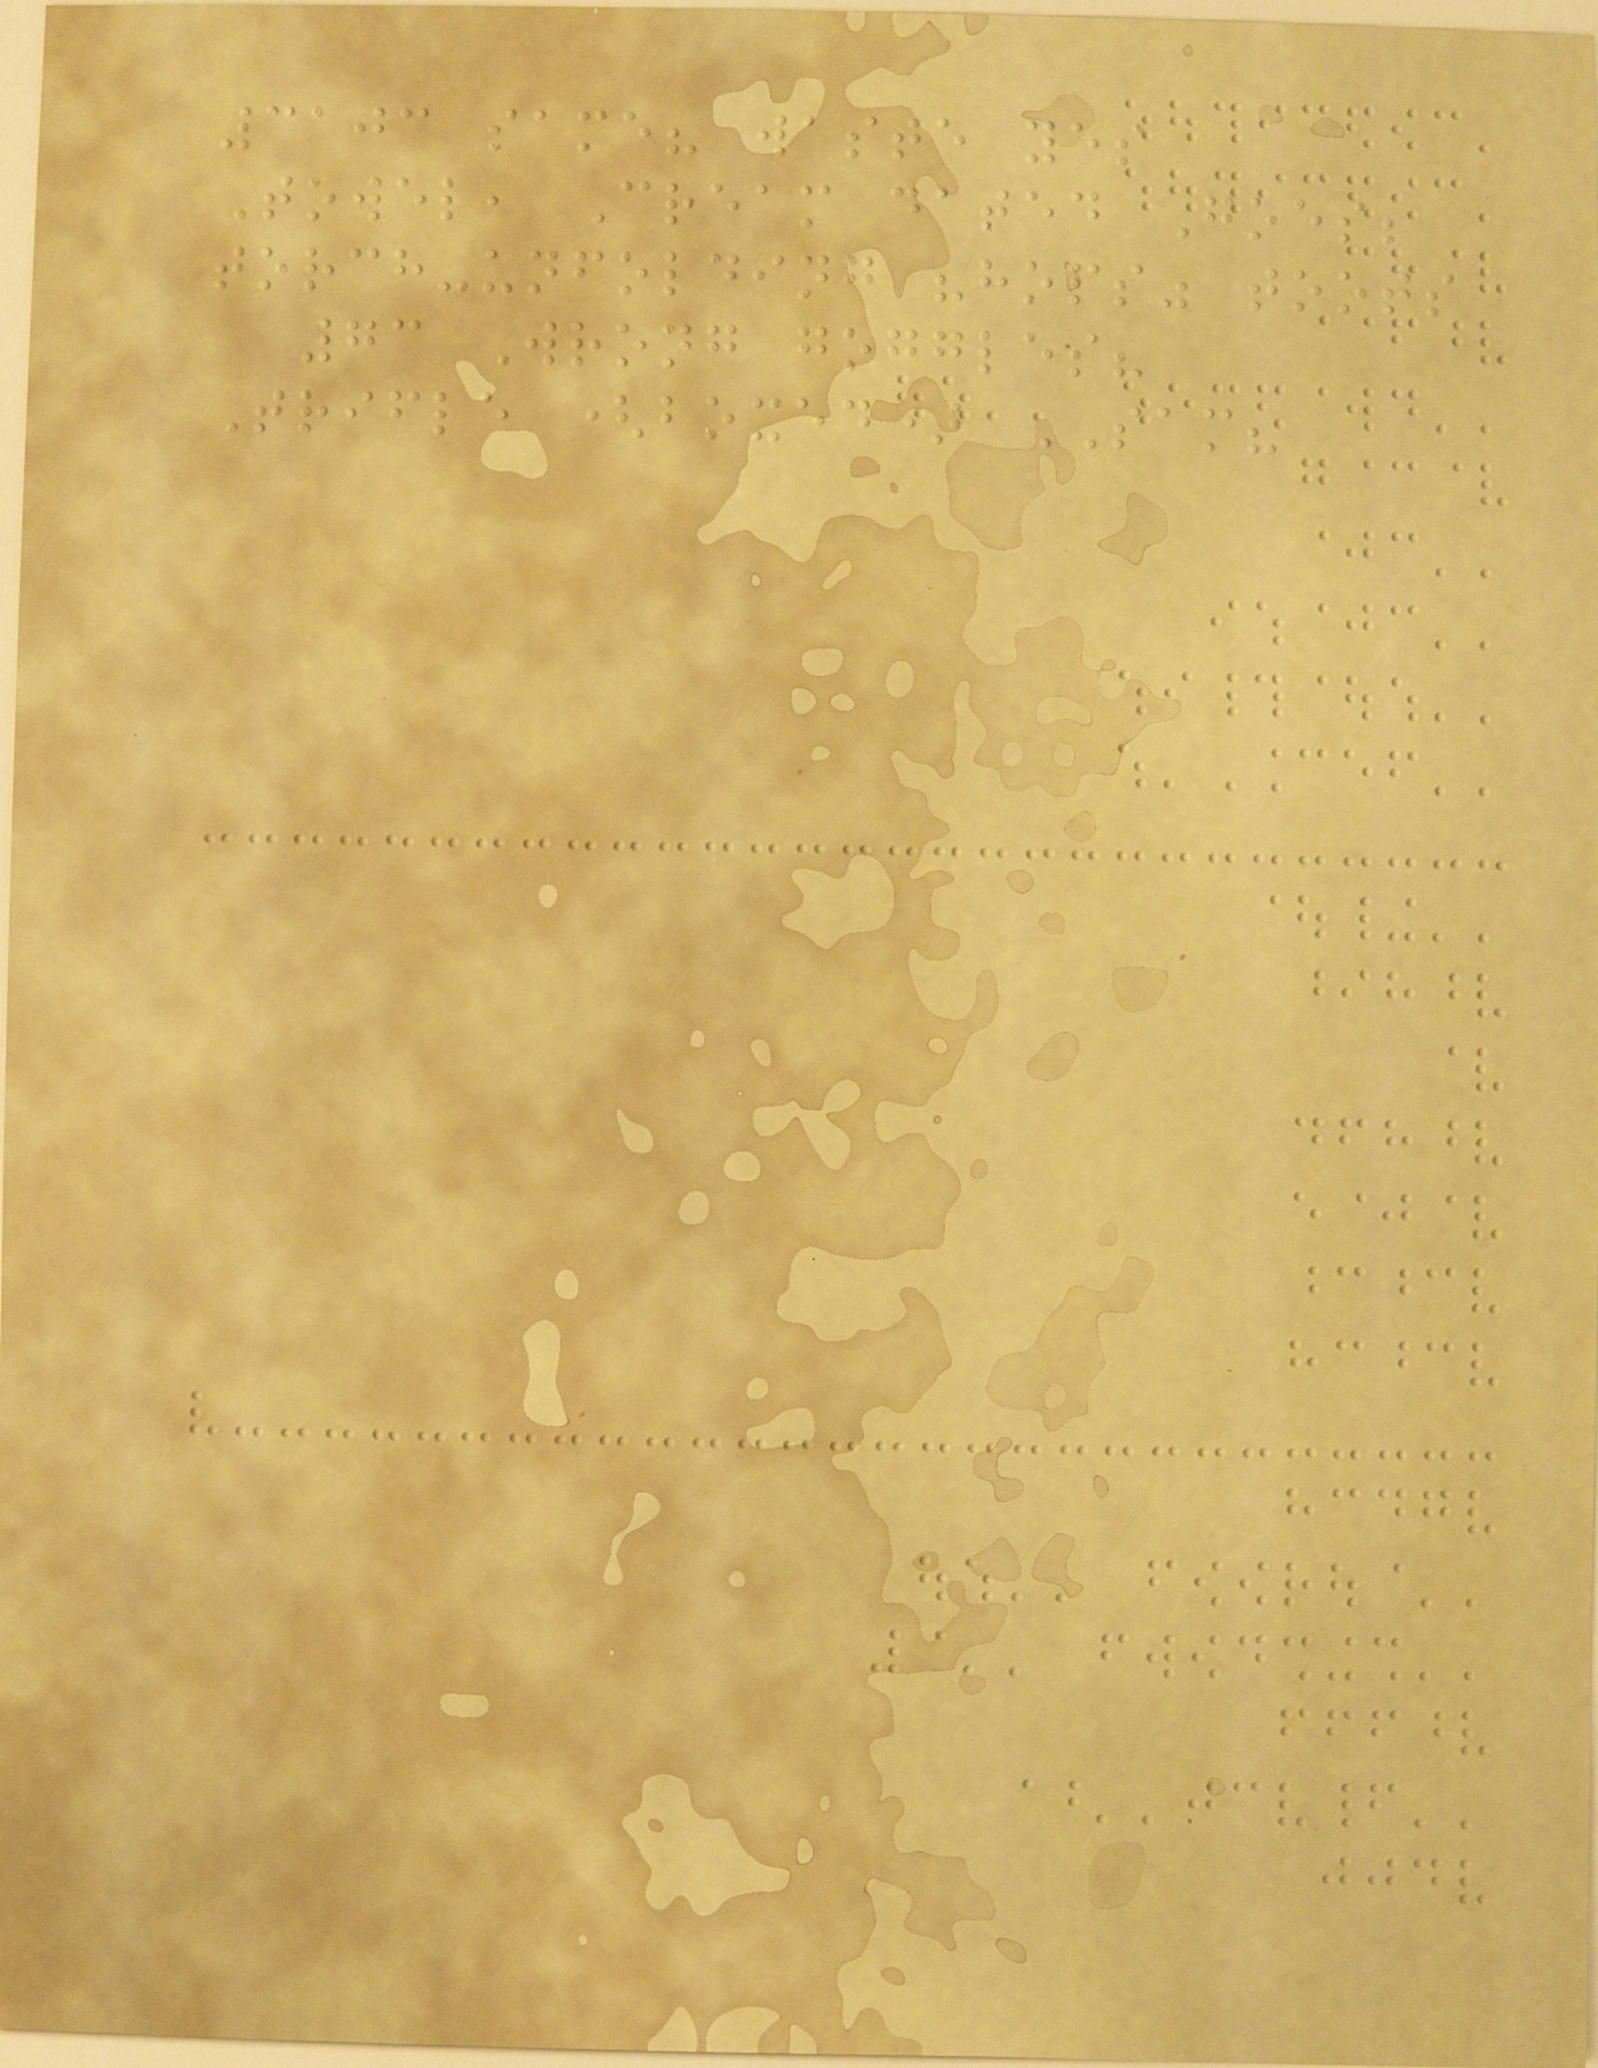3103 same? waste yes
Towel, Cream dated Goes;
torch-unfolding "hops" toots
73 Wrong goggles?
Trifle (boxed) SAM?
